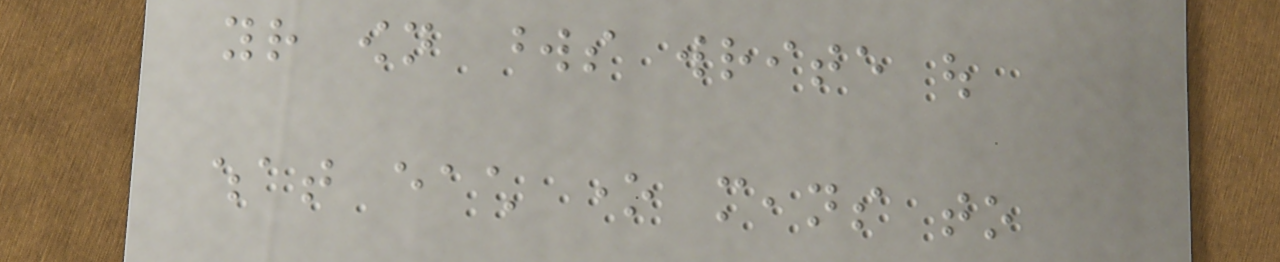your own words write out
what each one means to
